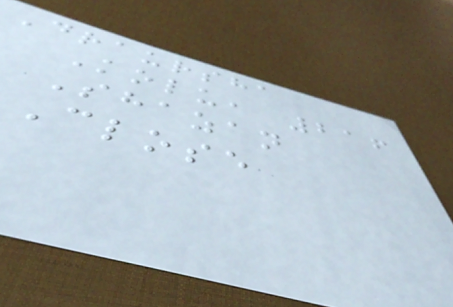Draursha
Kolu, 216
Shazan
Close
